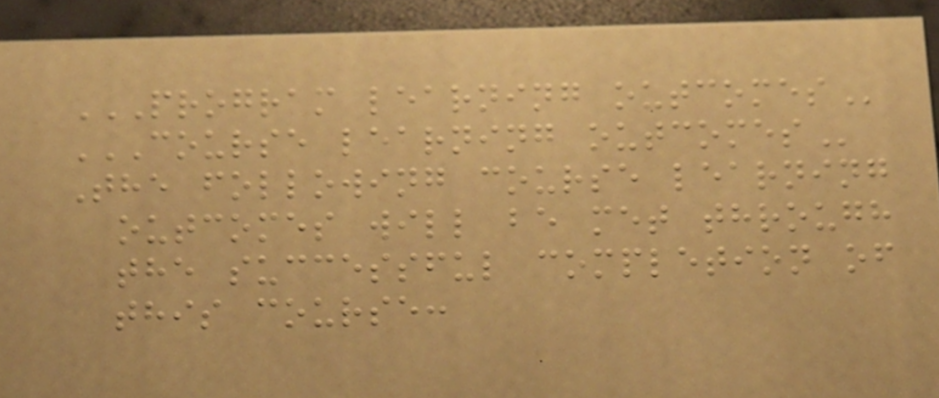PROGRAM LEARNING OUTCOMES
COURSE LEARNING OUTCOMES
The following course learning
outcomes will be met through
the successful completion of
this course:
